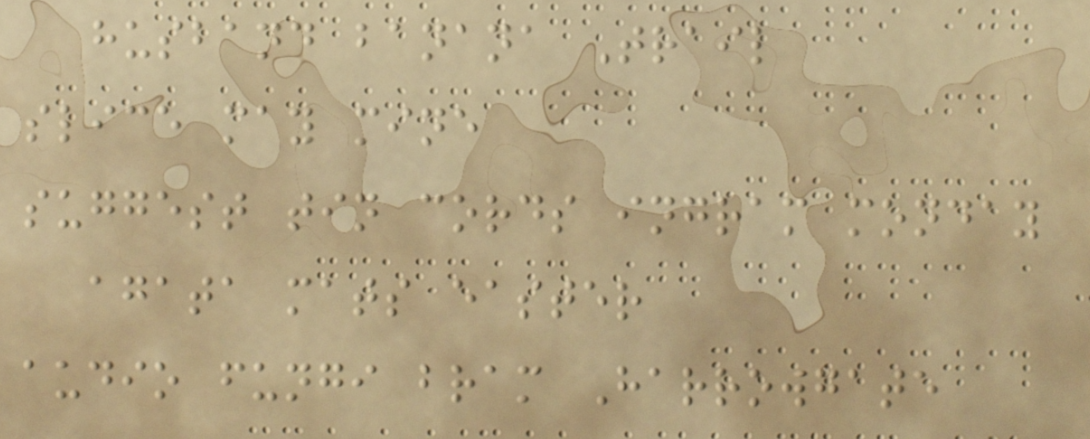husband banana Trail
slice may mine
suggest tin cords ingram monday
agata mats easter
audio fungi bram Harrowgate
